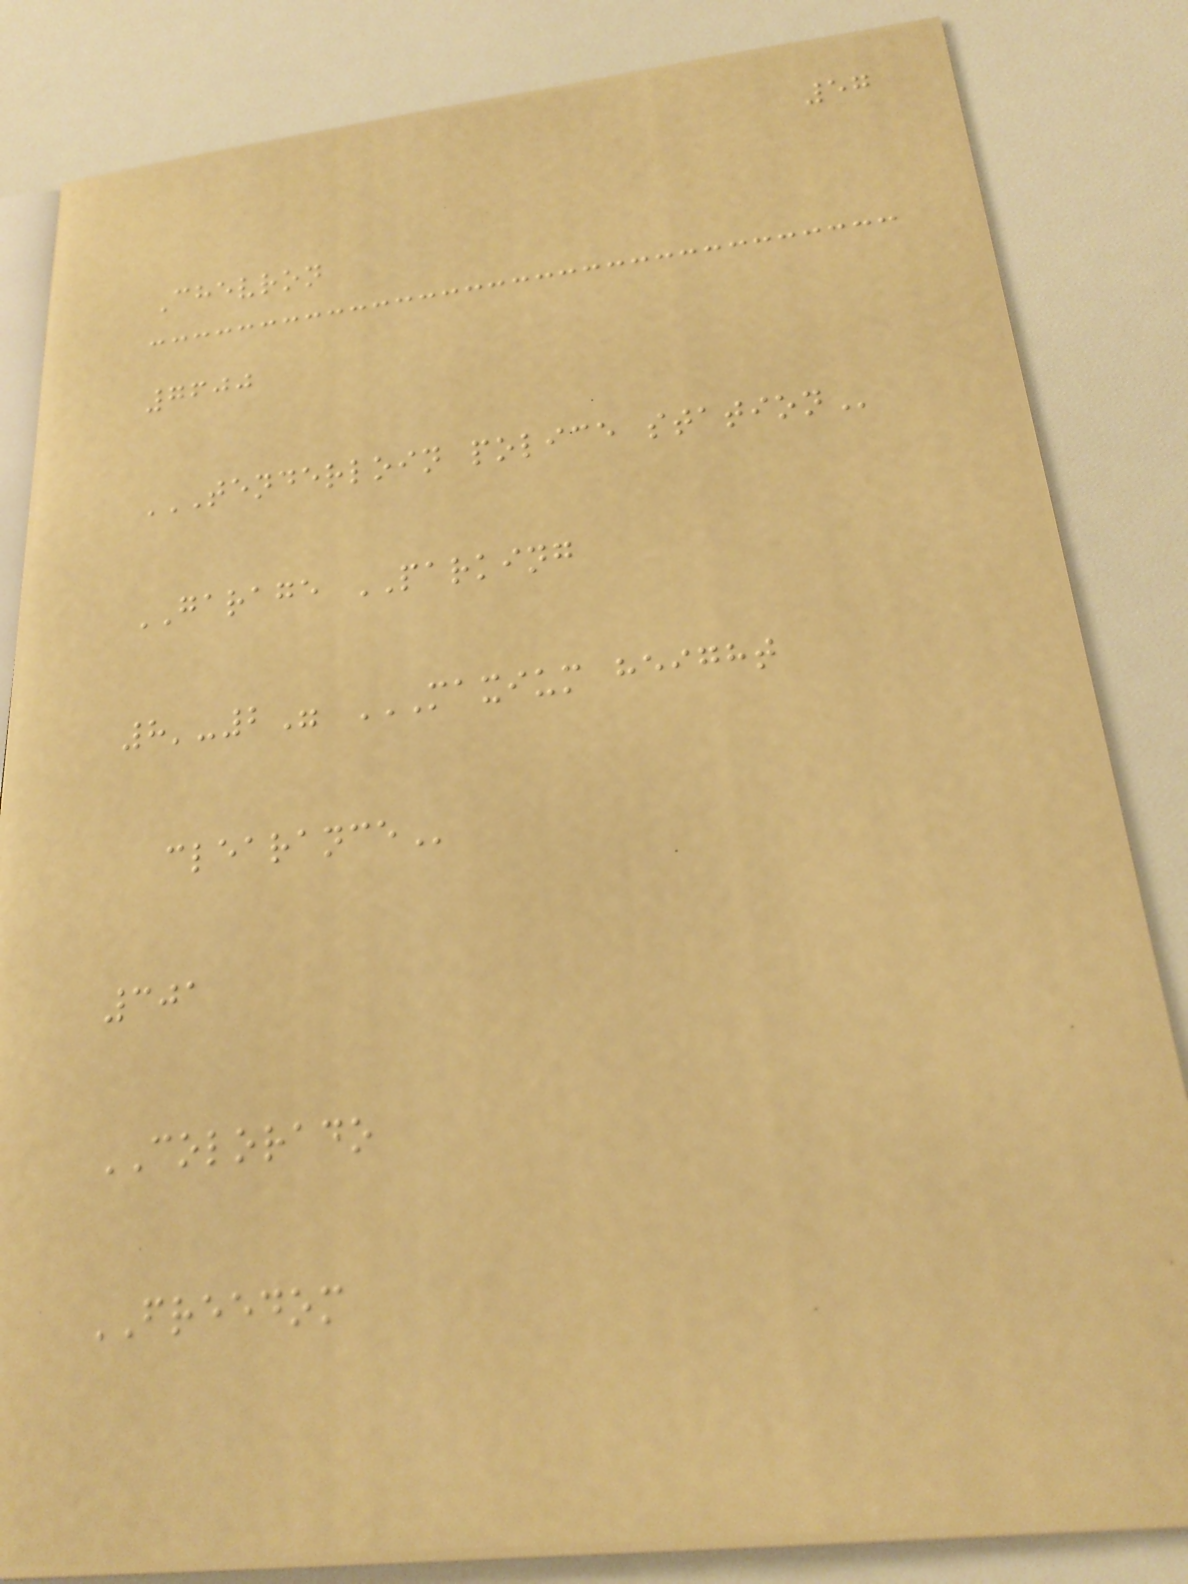57
Chevron
7600
TENDERLOIN POLICE STATION
GARAGE PARKING
8'-2" MAXIUM HEIGHT
CLEARANCE
301
COLORADO
FREEDOM
